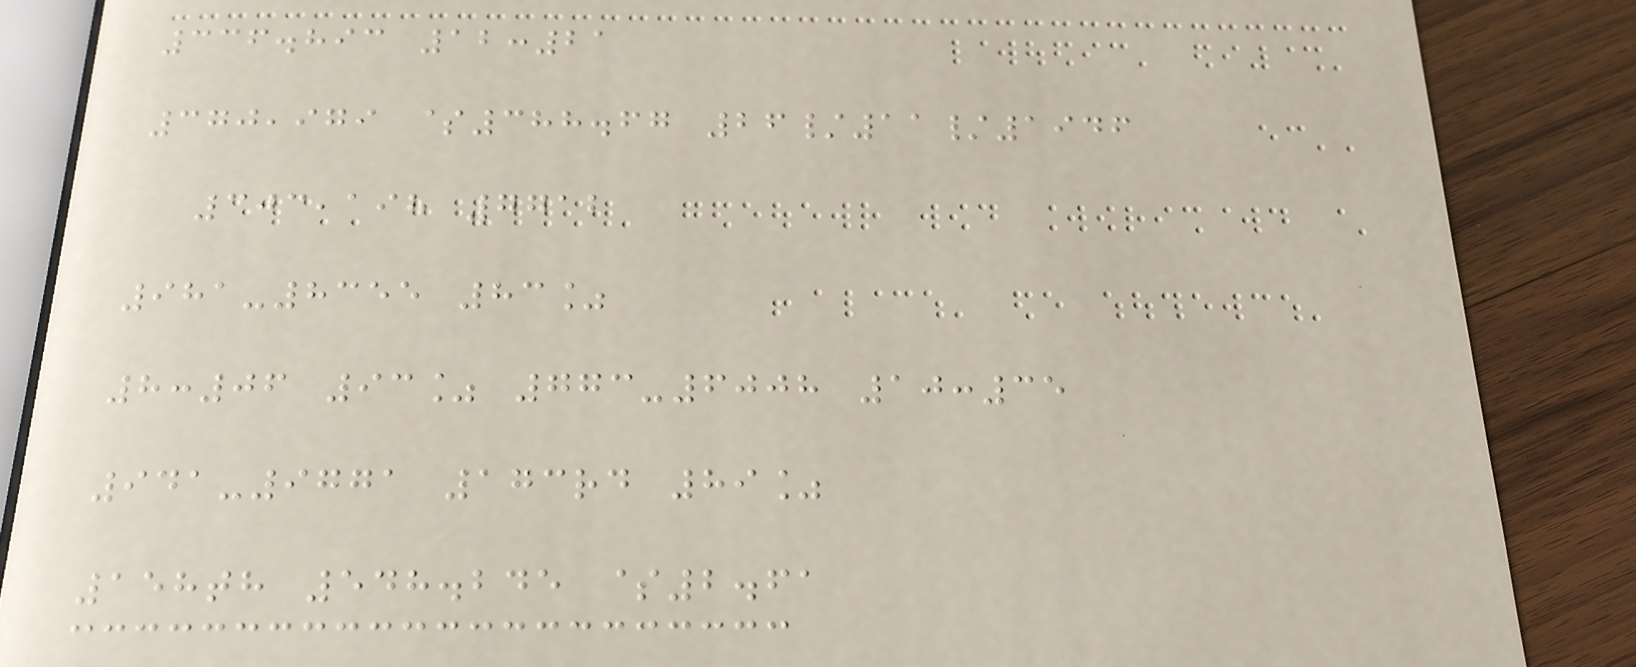336.893 12:21
370,979 $388.67 26/11/1946
303,198 7712
981-8355 83%
8:06 93% 773-6008 10:35
941-9771 173rd 89%
158th 548.245 $2.61
